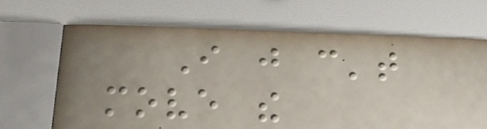I just can't
move the
